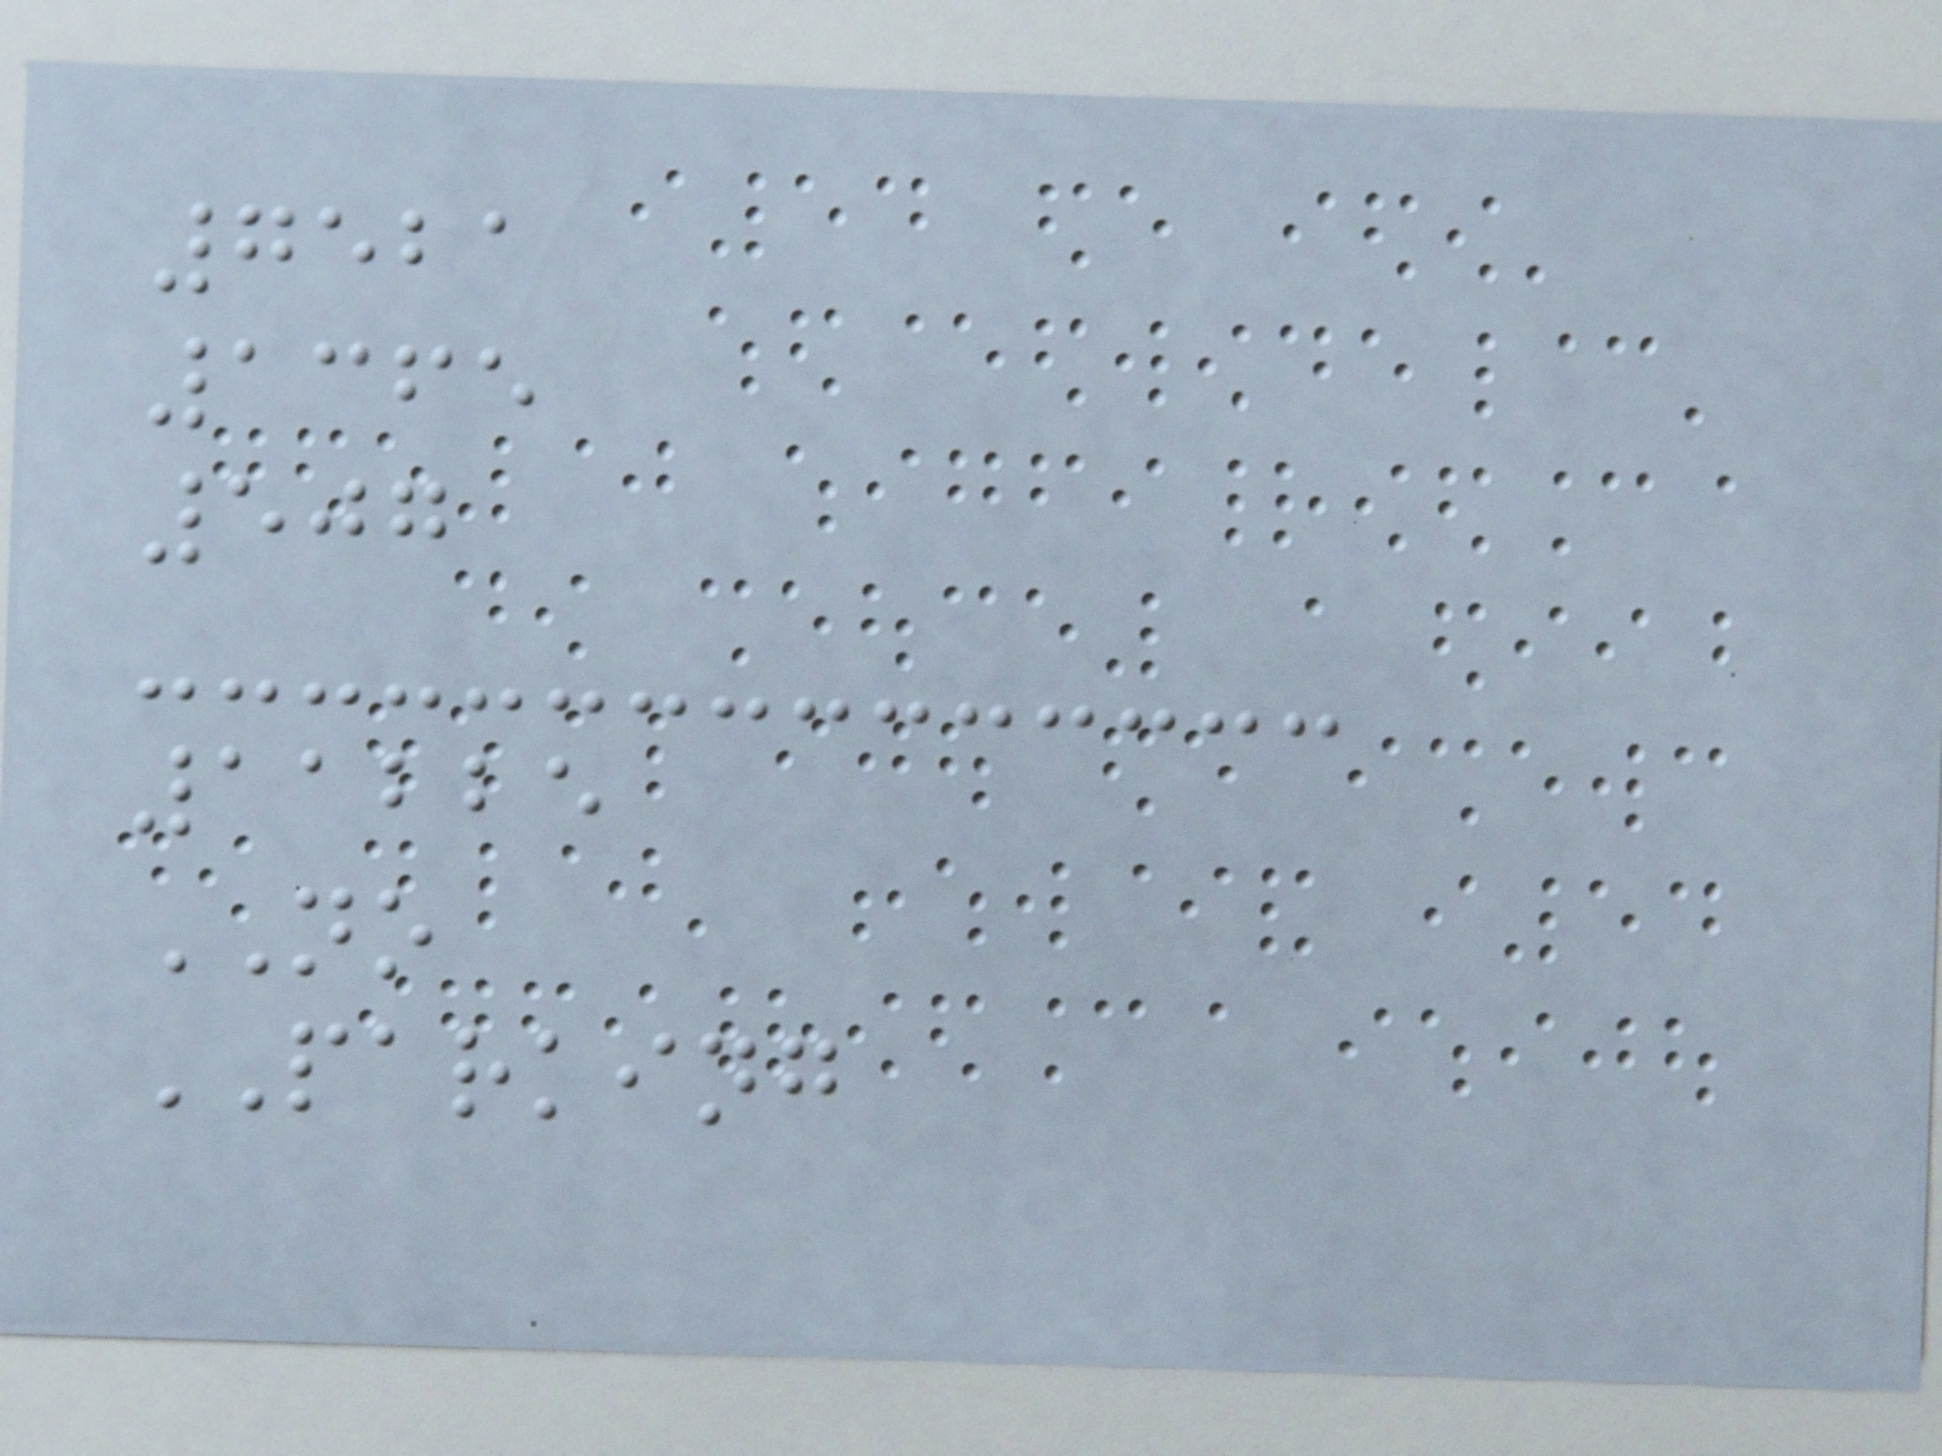7521
1365
507
11225
NO
PARKING
